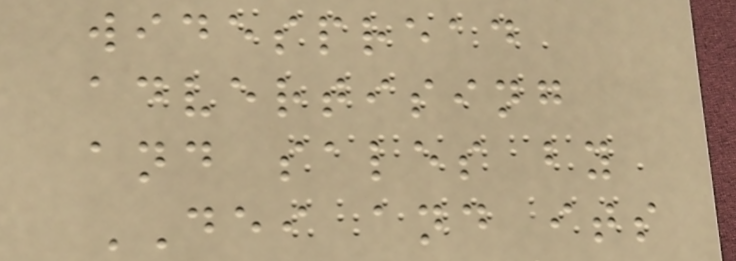widespread
advertising
and sales by
DEI and its
